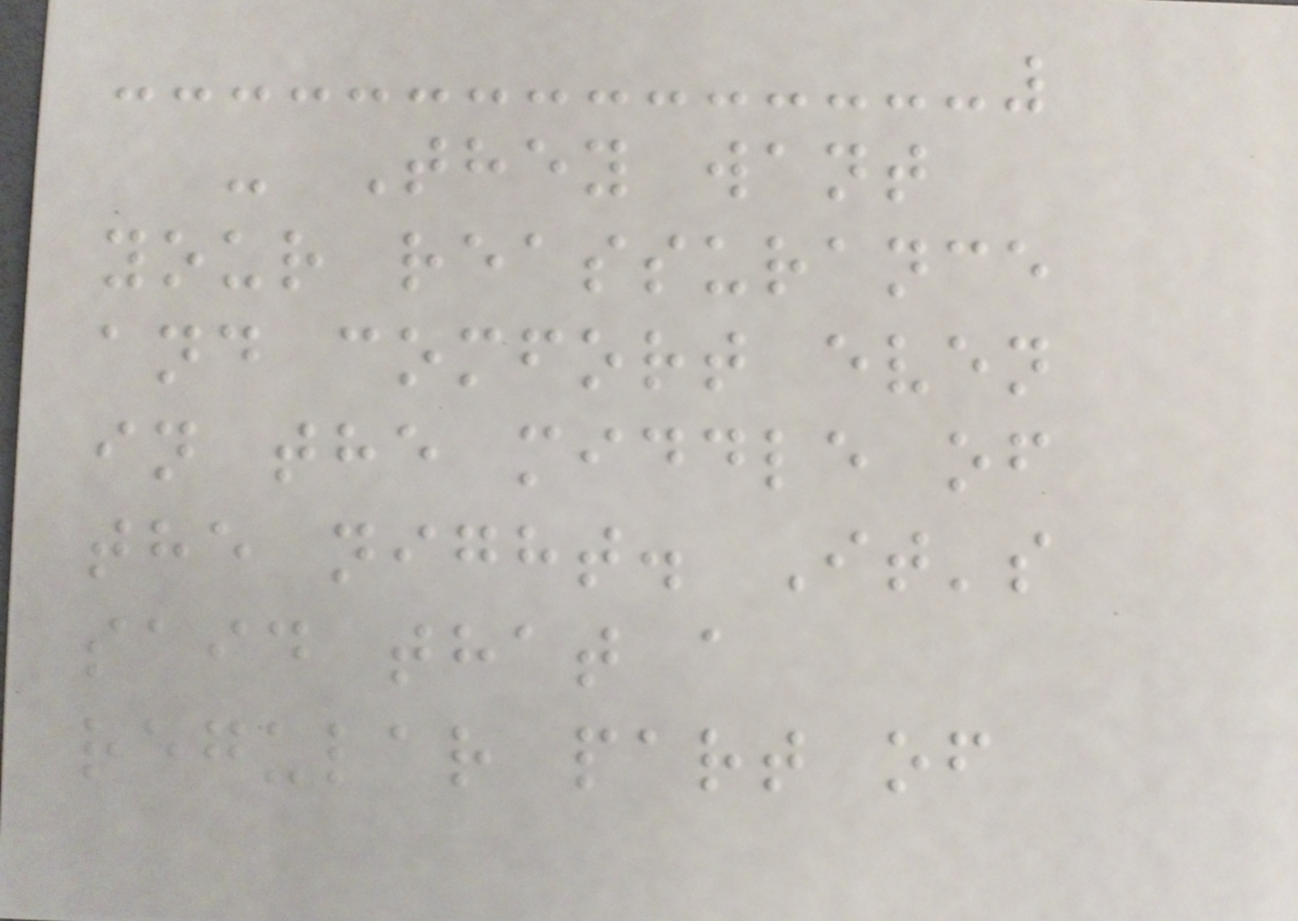- They want
your reassurance
and comfort even
in the middle of
the night. It's
said that a
regular part of
